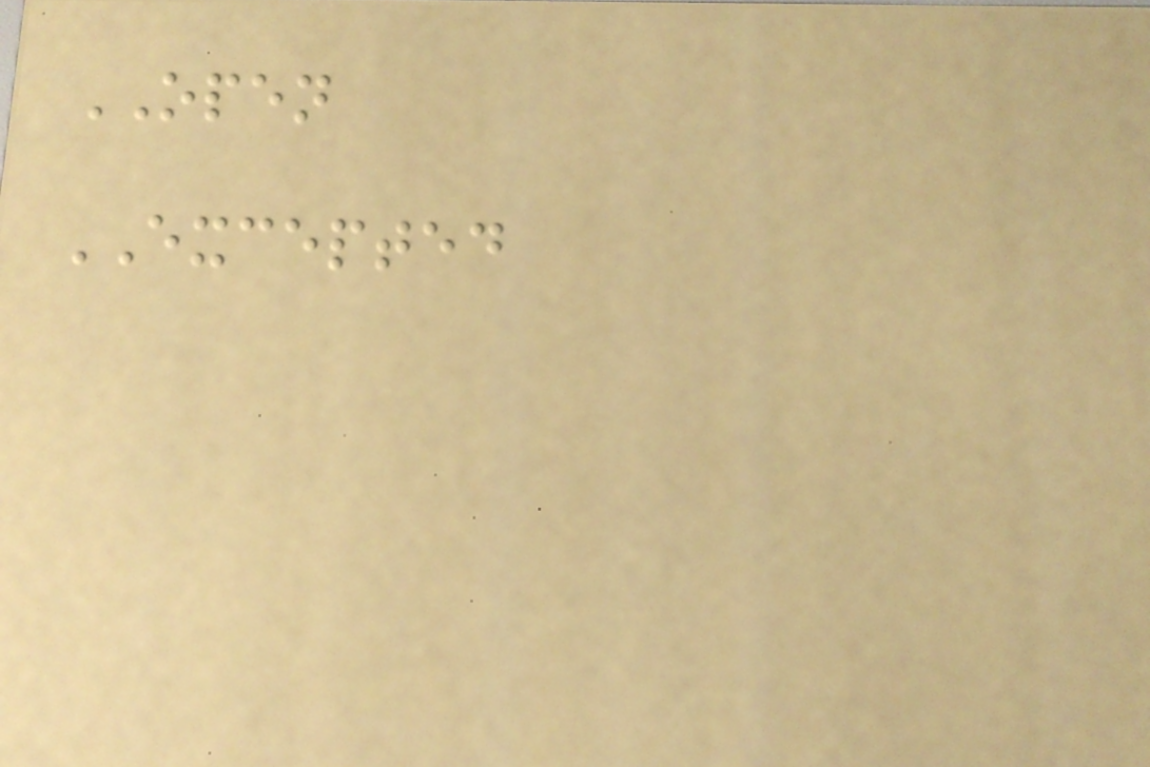OPEN
EXCEPTED
